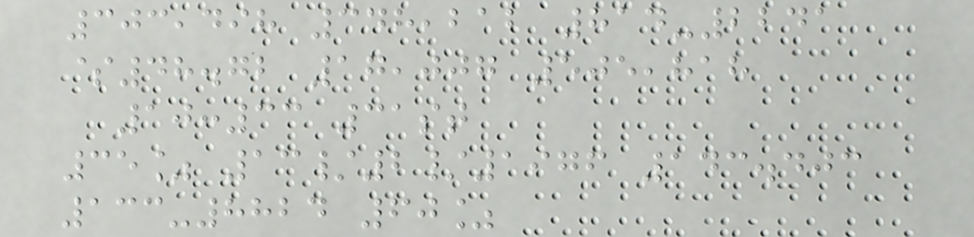303,498 348,212 814-2241
$48.72 17,007 505,818
10:33 31st
35% 13/2/1976 143.403
133-8824 60%
